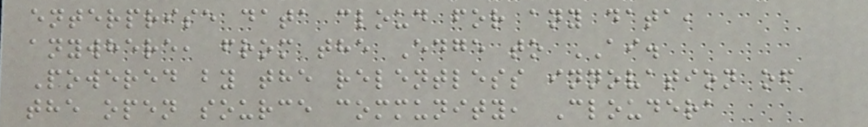enterprise data cloud for any data,
anywhere, from the Edge to AI.
Powered by the relentless innovation of
the open source community, Cloudera
